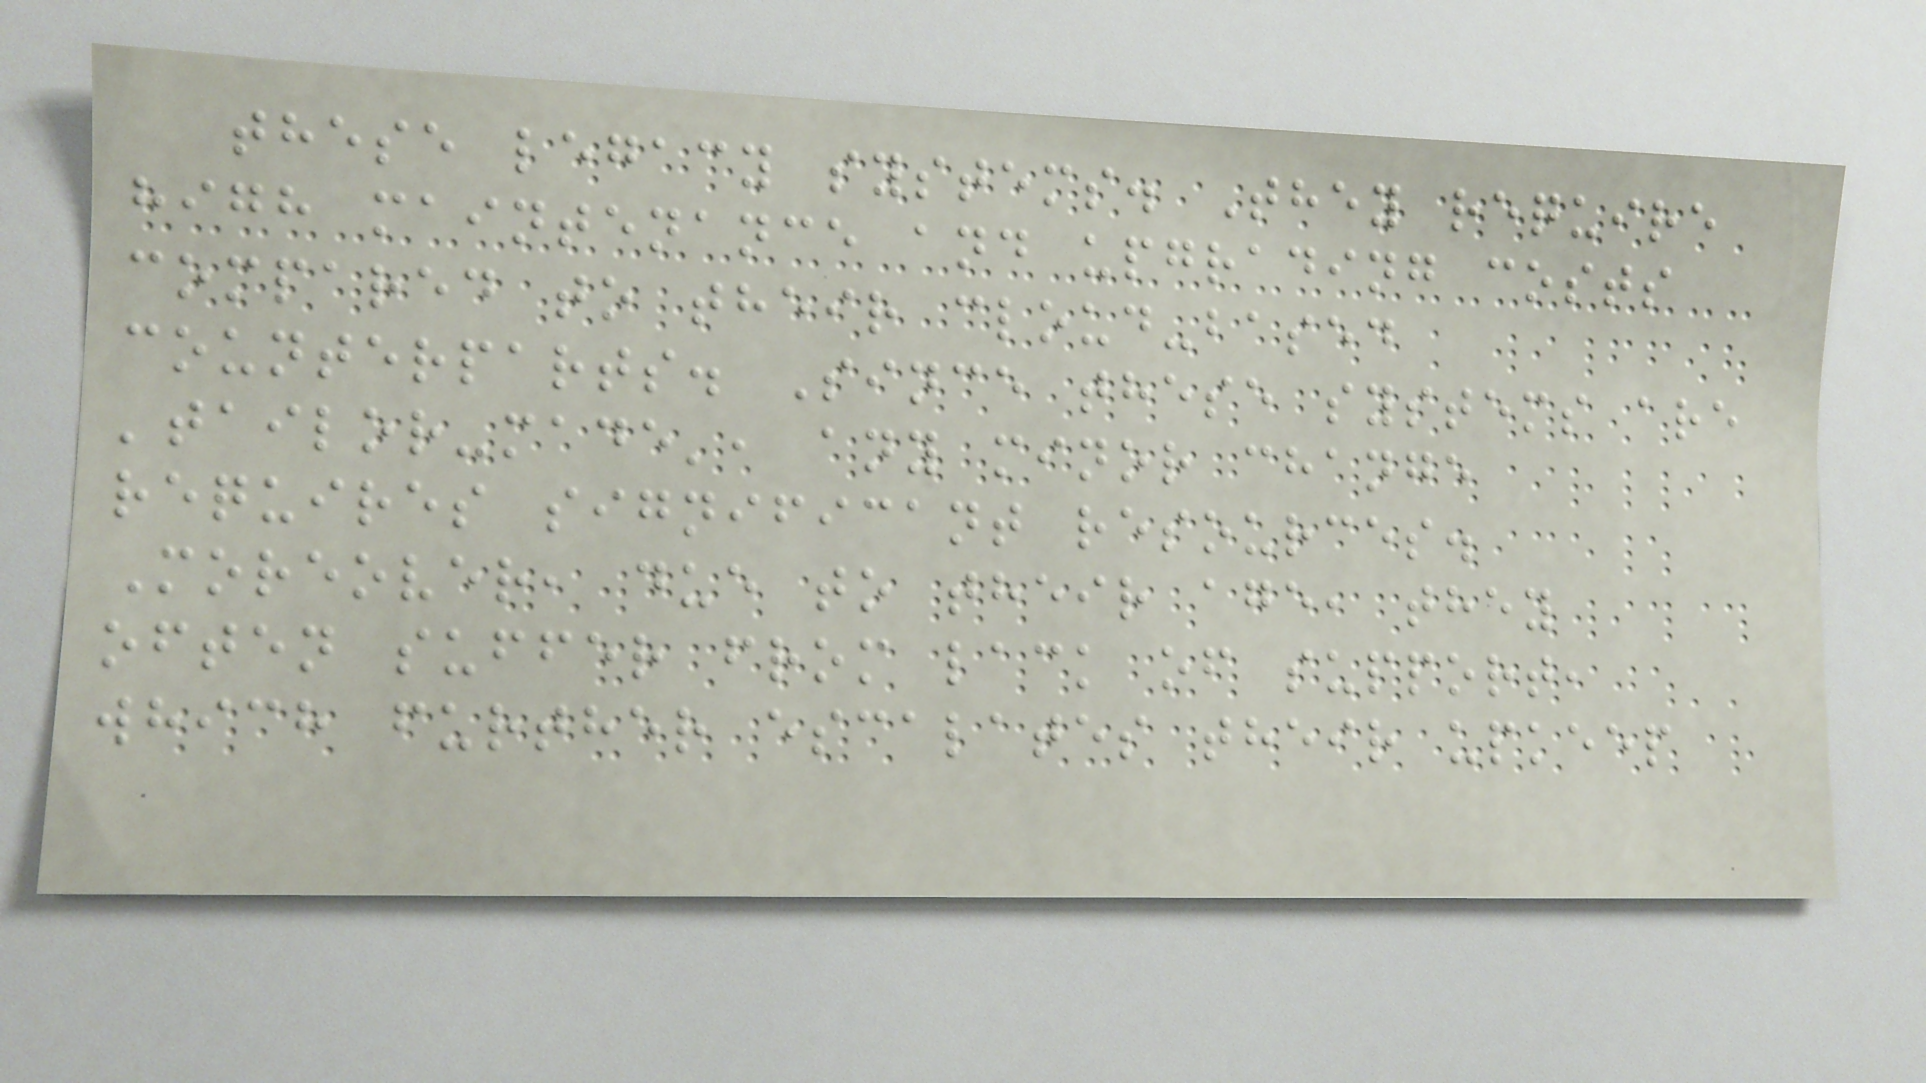these legacy systems. They require
high maintenance and upgrading costs
compared to their cloud-based
counterparts. Since these systems are
'tailor-made', any minor change
requires significant resources.
Moreover, due to their age, they
often suffer from lack of support,
which further escalates their upkeep
